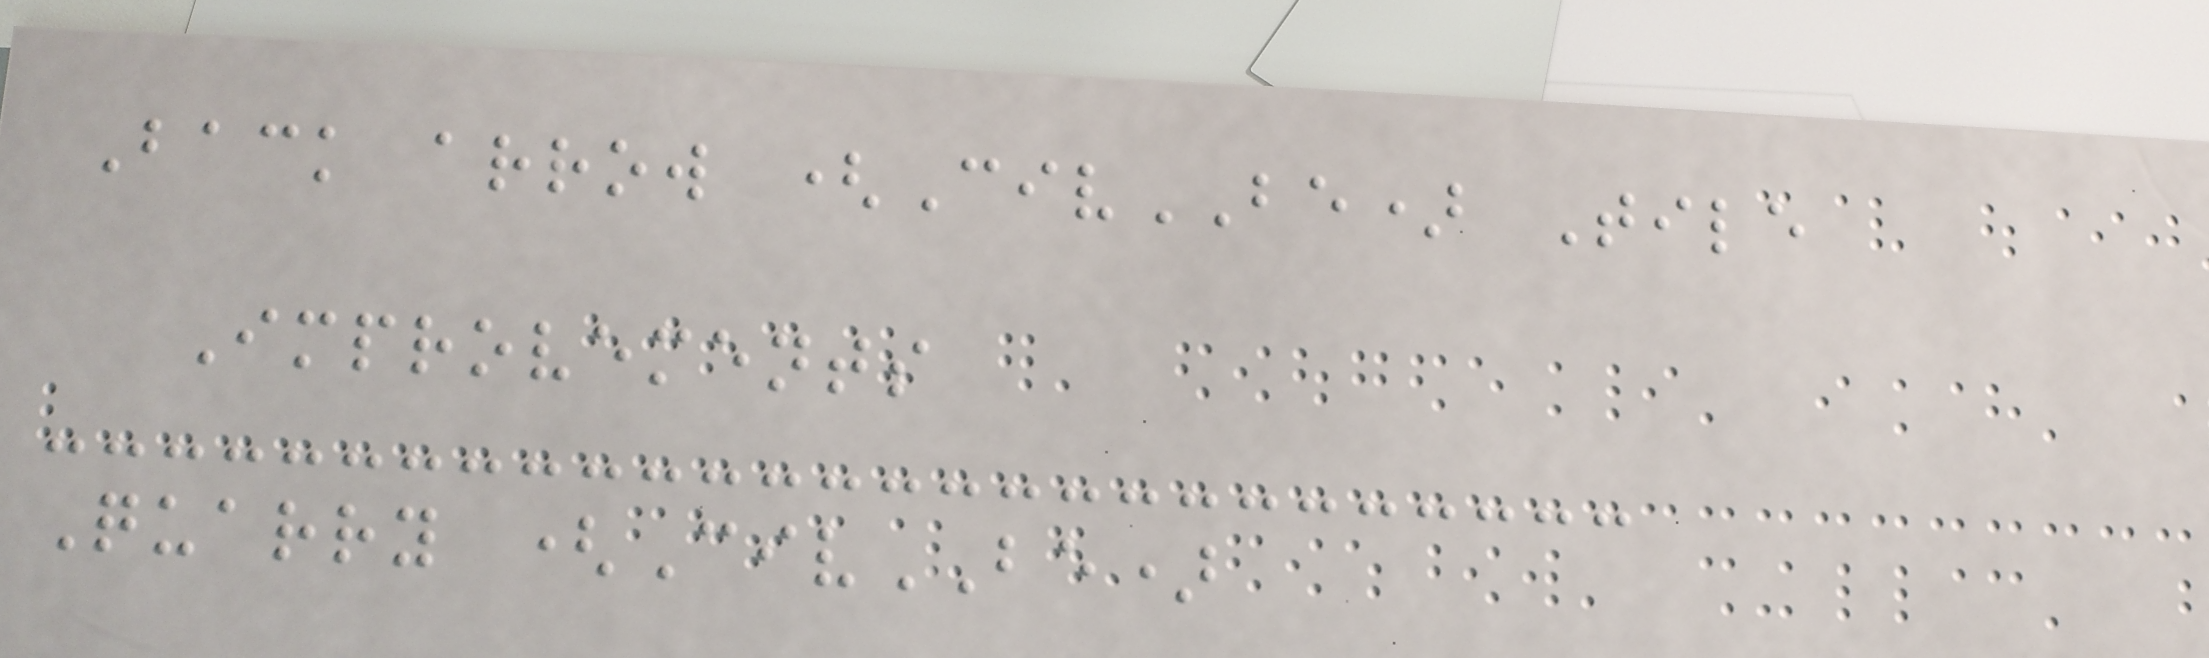Back arrow (CivBE) Tile
Improvements
Quarry (CivBE)
